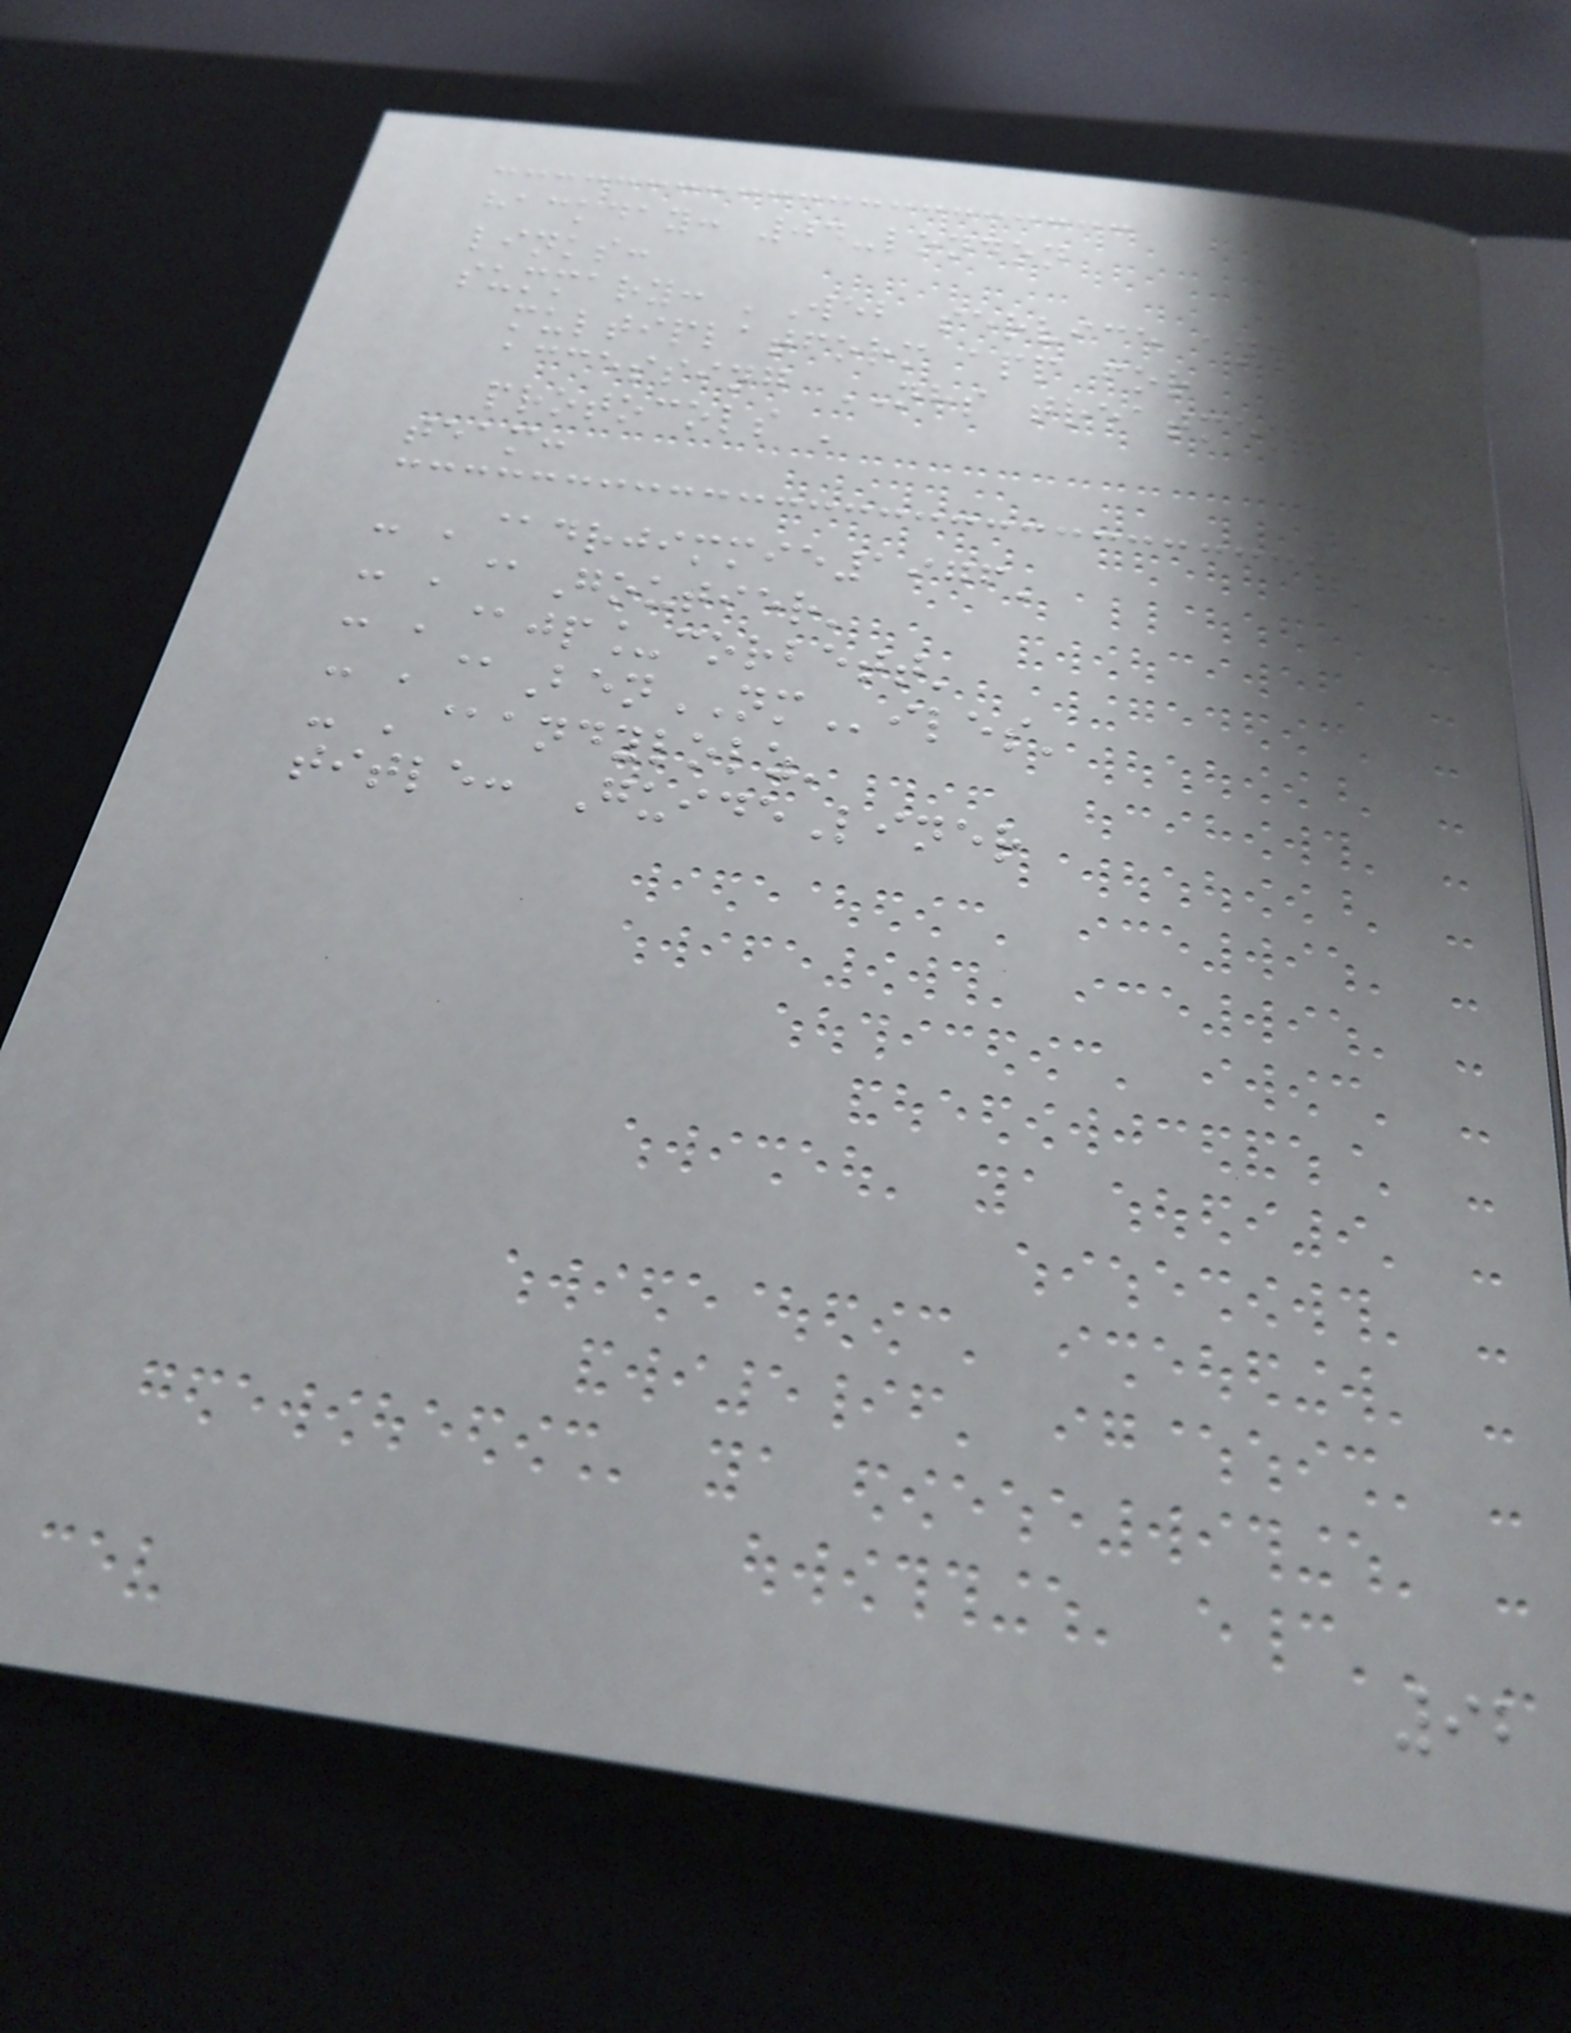hackday: 04-london
links:
summary: 'Web service and
multiplatform app for
accessing NHS treatment
protocols '
team:
- '@drjimmie1976'
- '@Goutier'
- '@jp_corbett'
- '@BenNMiles'
- '@andylolz'
title: GuideLiner
92
